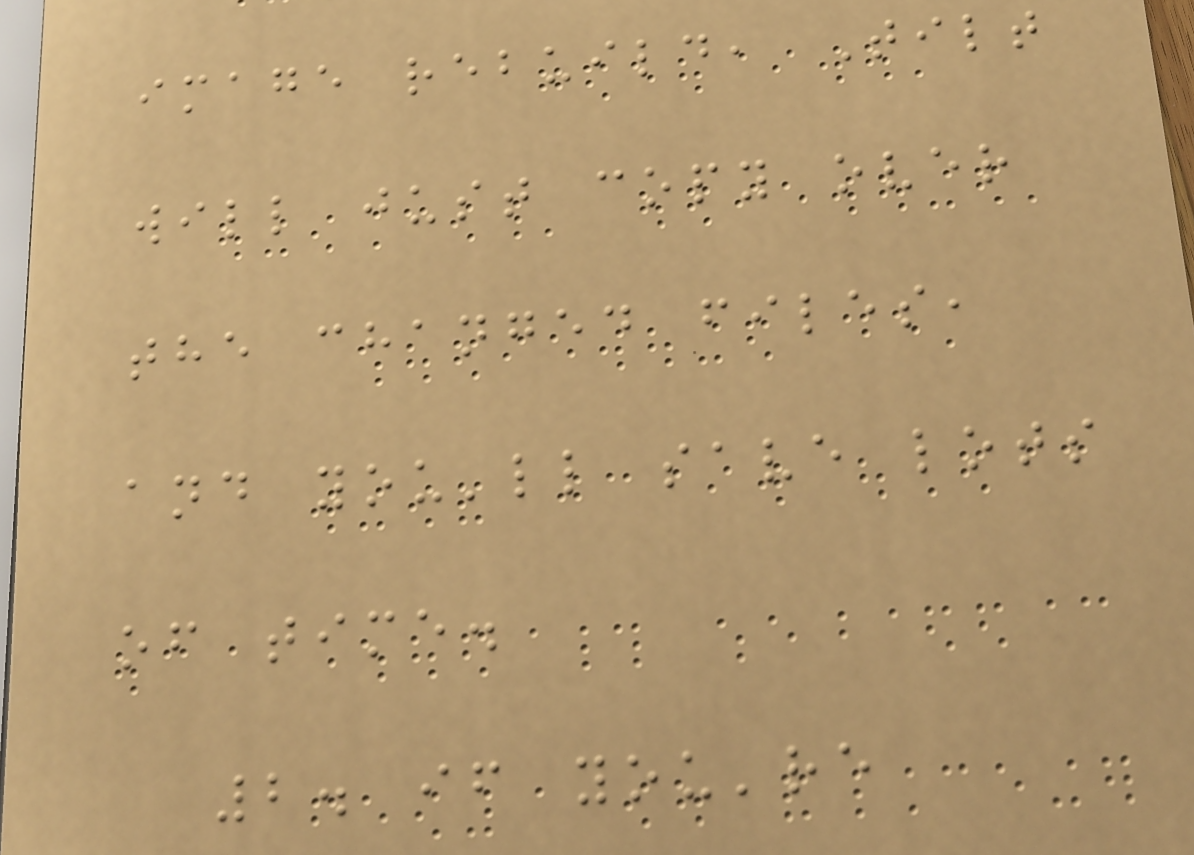image rebuild, Tilt
will just copy over
the changed files,
and you'll save lots
of time.
2. if you're
